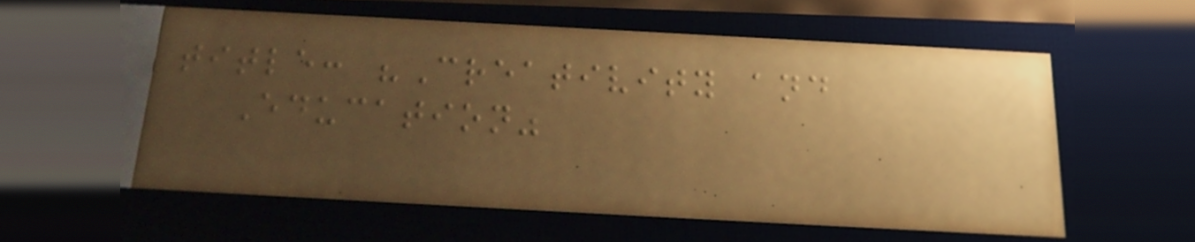title: "Creativity and
Education"
